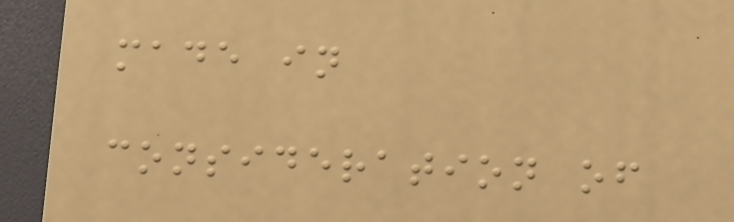made in
consideration of
